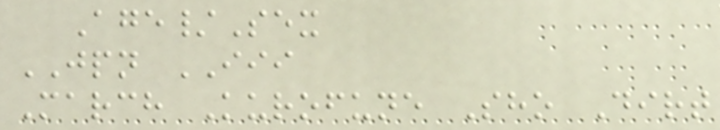Age/Sex
JPN III
March Kurofune Sho Dirt
